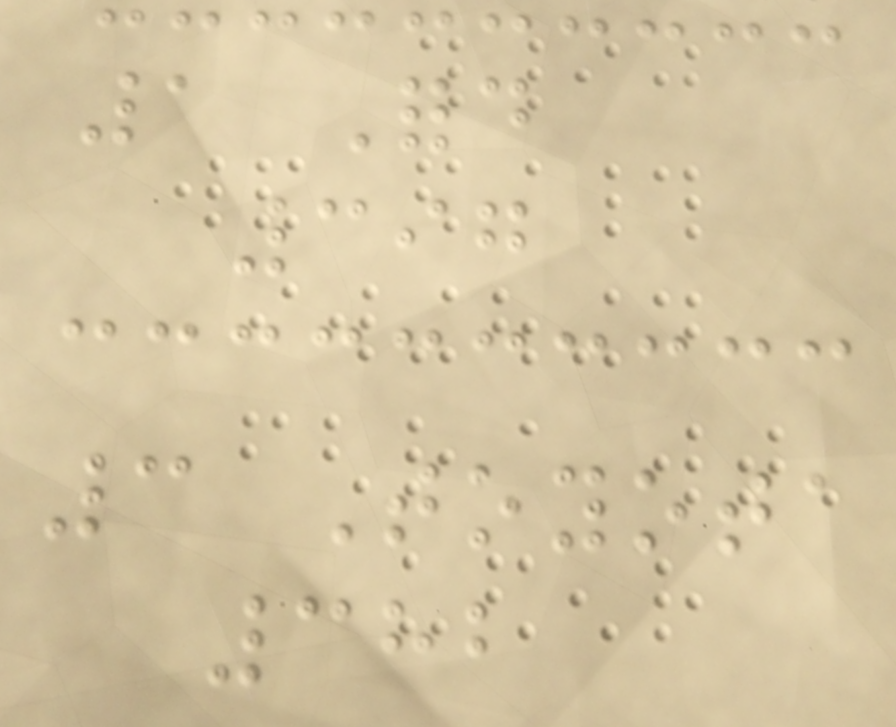1 Ford
397
3 Toyota
382
